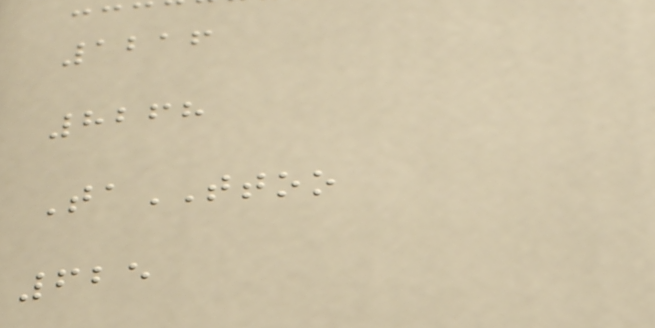1216
8268
TaTTOO
625
